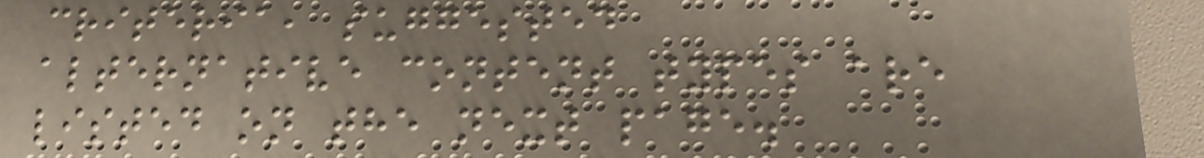criteria, suggested
alternative content types are
listed on the next page.
